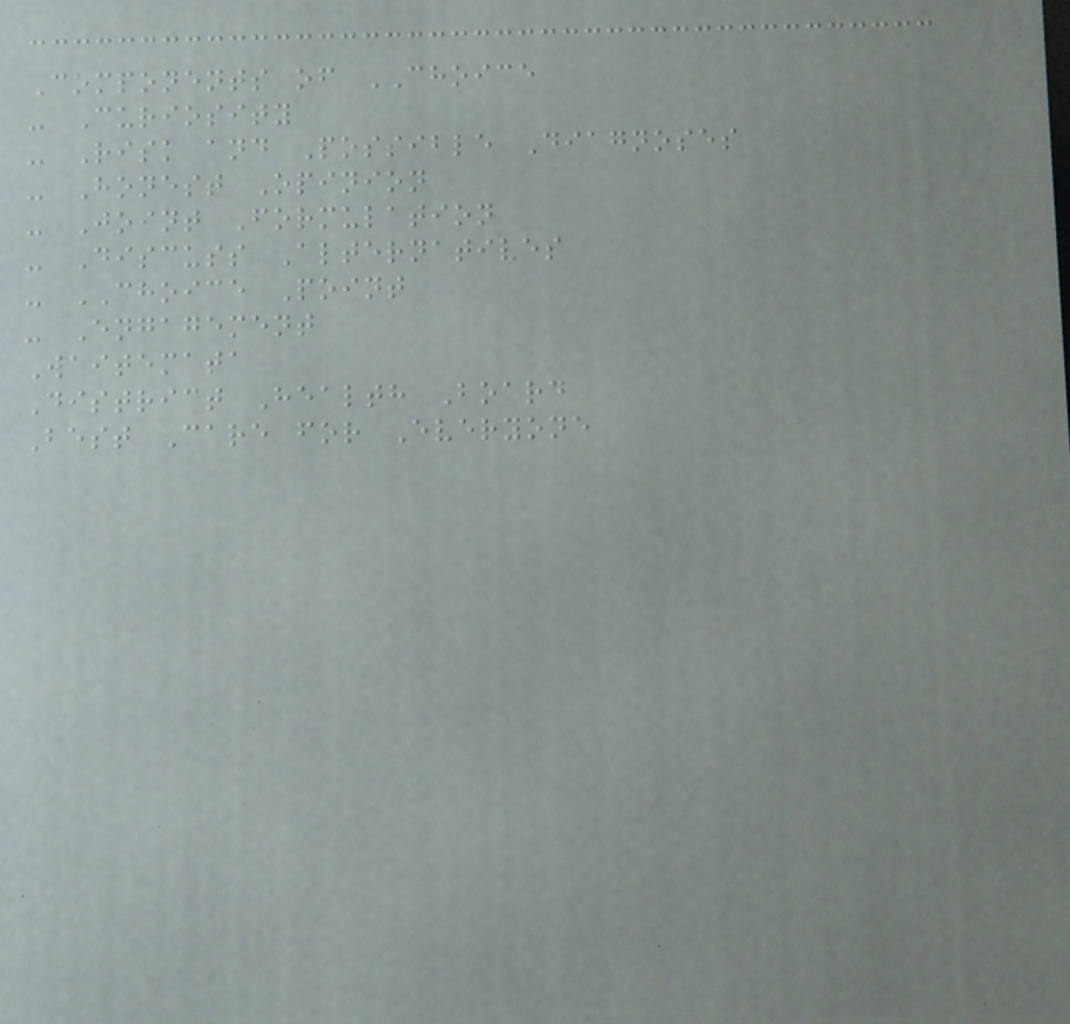Components of CHOICE
- Curiosity
- Risk and Possible Diagnoses
- Honest Opinion
- Joint Formulation
- Discuss Alternatives
- CHOICE Point
- Engagement
Waitemata
District Health Board
Best Care for Everyone
